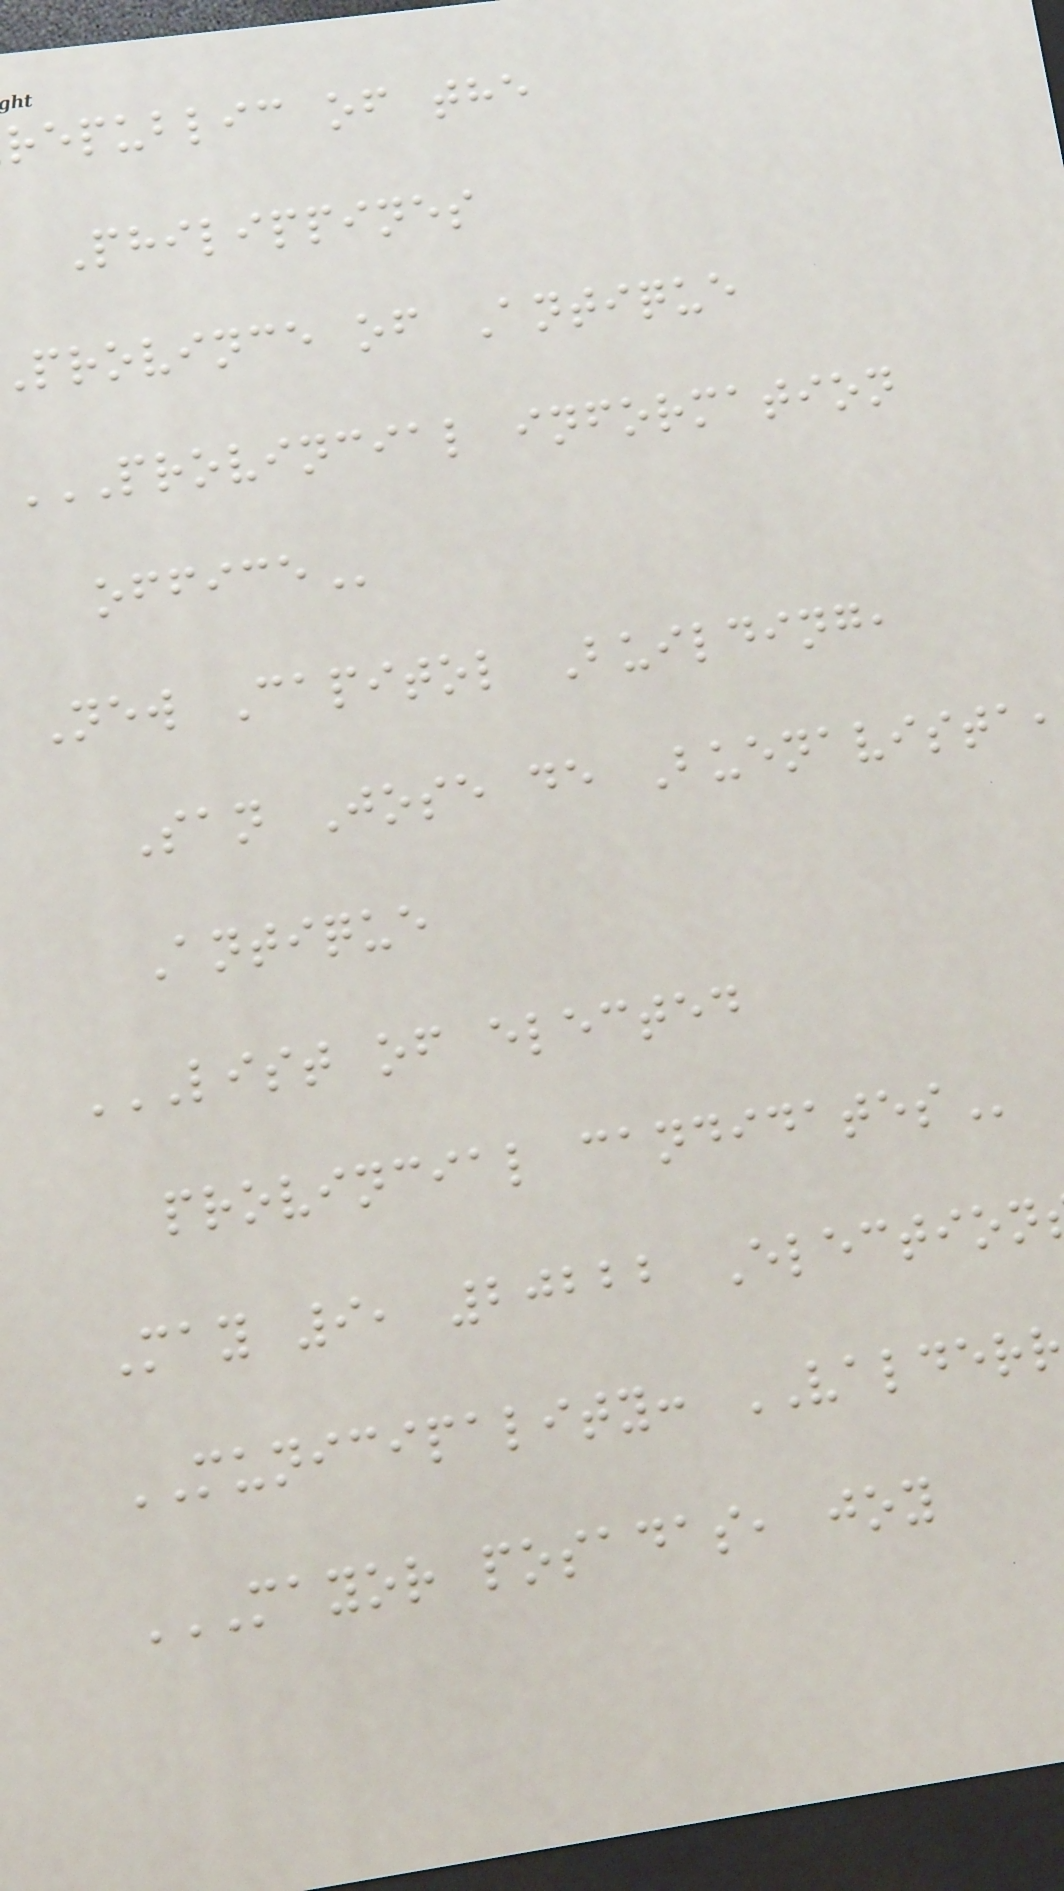republic of the
Philippines
province of Antique
PROVINCIAL INFORMATION
New Capitol Building,
San Jose de Buenavista,
Antique
LIST OF ELECTED
provincial
May 9, 20222 Election
MUNICIPALITY: VALDERR
MAYOR POSADAS, JOY
